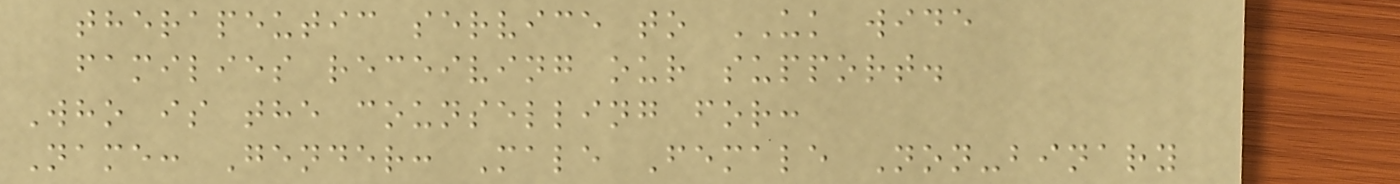therapeutic service to UK wide
families receiving our support.
Who is the counselling for:
Name: Gender: Male Female Non-binary
